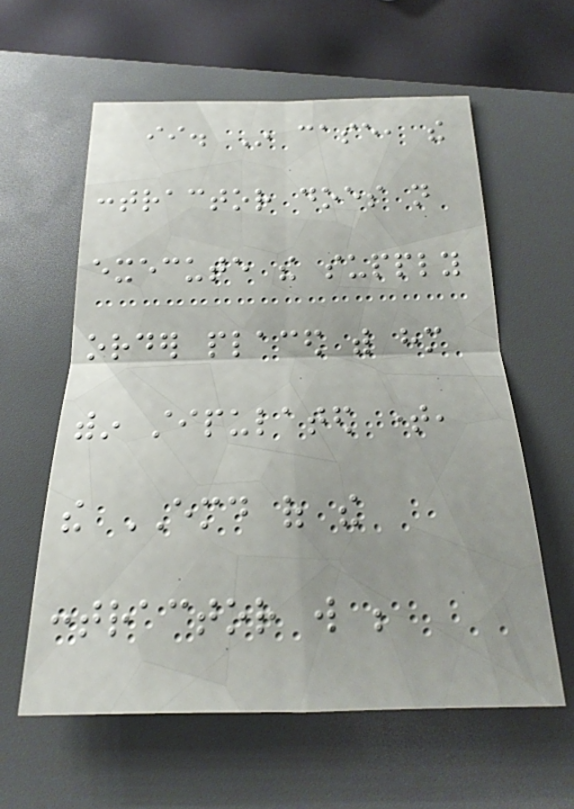ii. In case, the
contractor does not
execute the supply
order placed with him
within stipulated time,
the EMD of the
contractor will be
